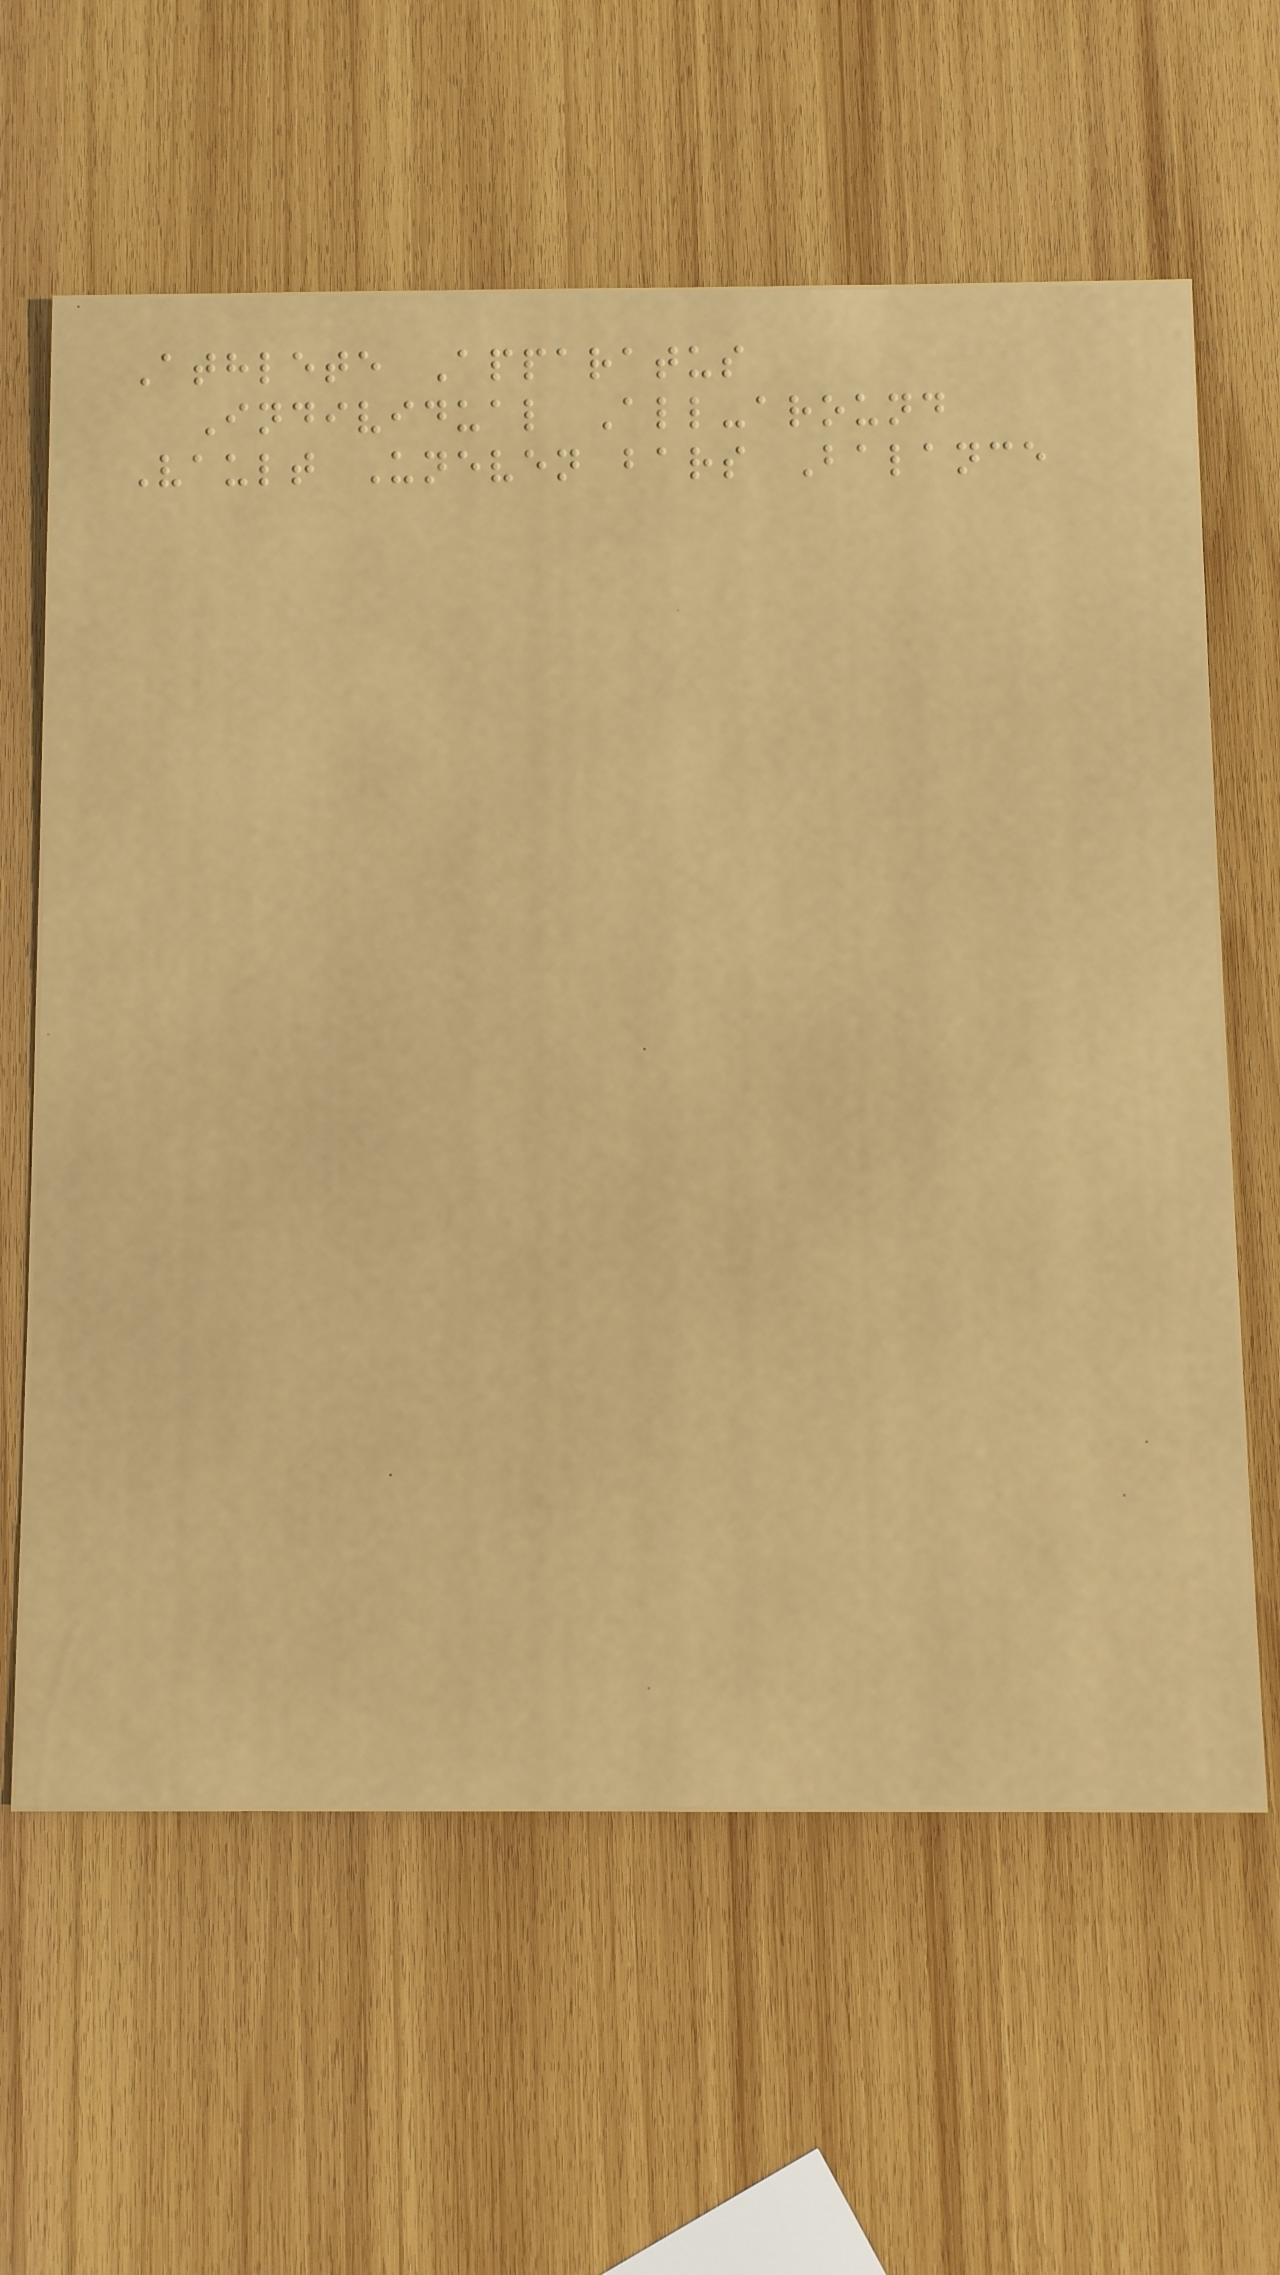Athlete Apparatus
Individual All-around
Vault Uneven bars Balance
